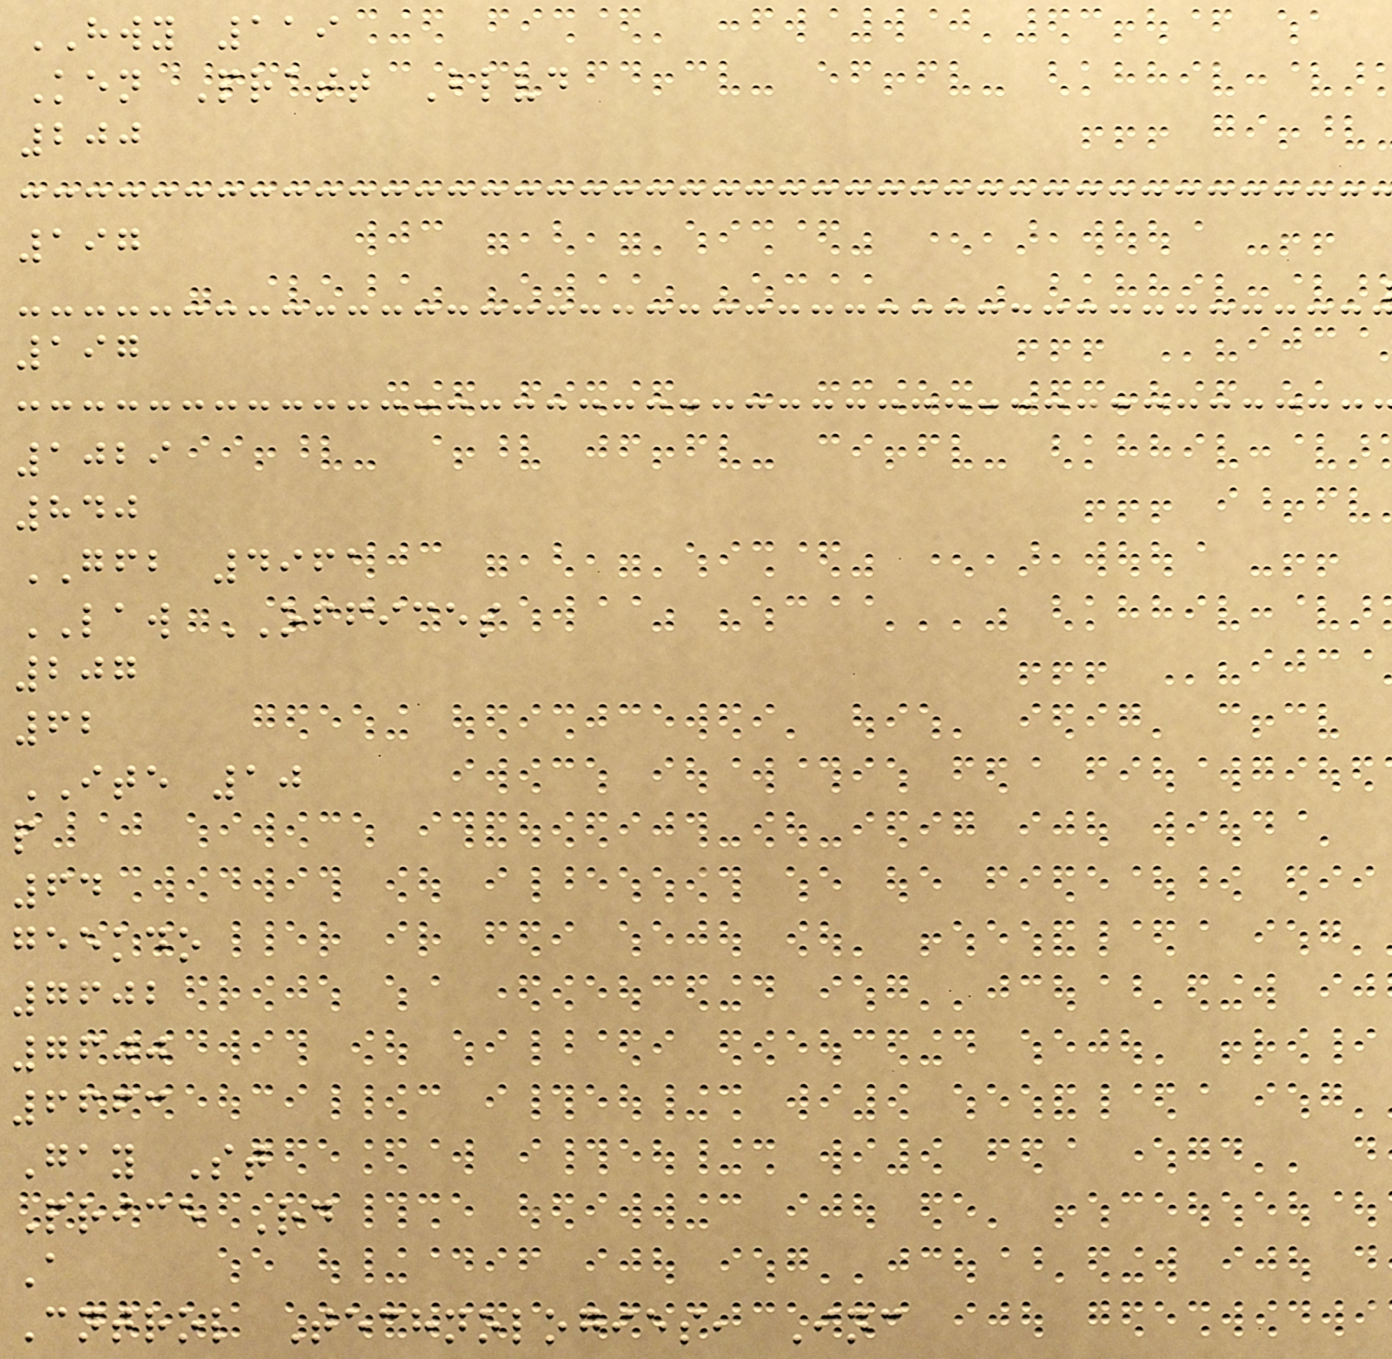HWY 119
Ken Pratt Blvd
200
197
197
1029
840
GFB 4961
LAW OFFICES
207
62
ITE 10
p
64
geekdo
7602
7600
6663
Gay St
Price Rd
A
Cntrol Technologies, Inc
